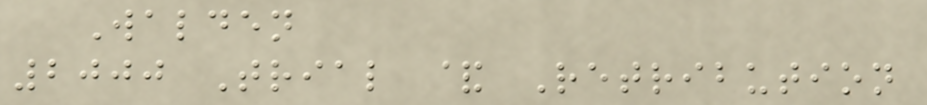Walden
2000 Trial & Retribution
